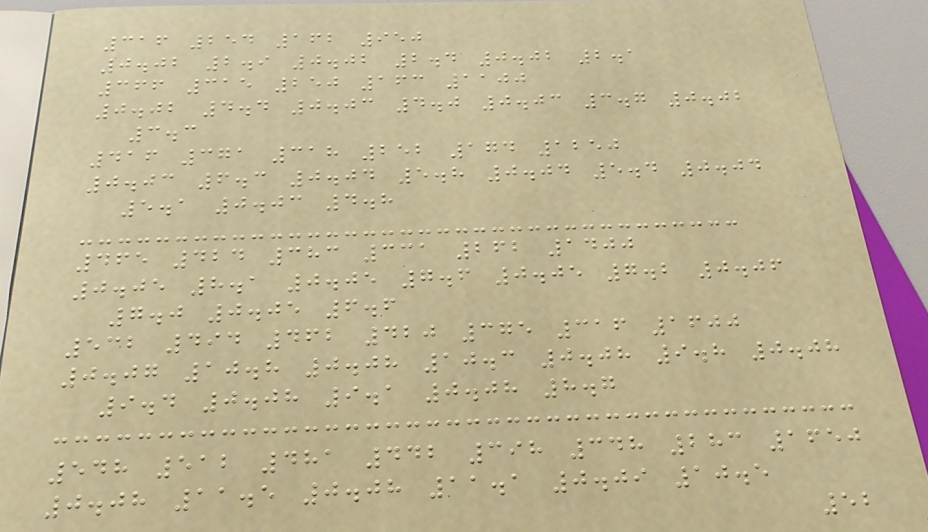316 254 162 950
0.02 2.9 0.02 2.4 0.02 2.1
366 315 250 163 1100
0.02 4.4 0.03 4.0 0.03 3.7 0.02
3.3
416 371 318 252 174 1250
0.03 6.3 0.04 5.8 0.04 5.4 0.04
5.1 0.03 4.8
465 424 383 331 262 1400
0.05 8.1 0.05 7.6 0.05 7.2 0.06
7.0 0.05 6.6
532 494 462 420 375 316 1600
0.07 10.8 0.08 10.3 0.08 9.8 0.08
9.4 0.08 9.1 0.08 8.7
548 512 481 442 398 348 283 1650
0.08 11.5 0.08 11.1 0.09 10.5
52
